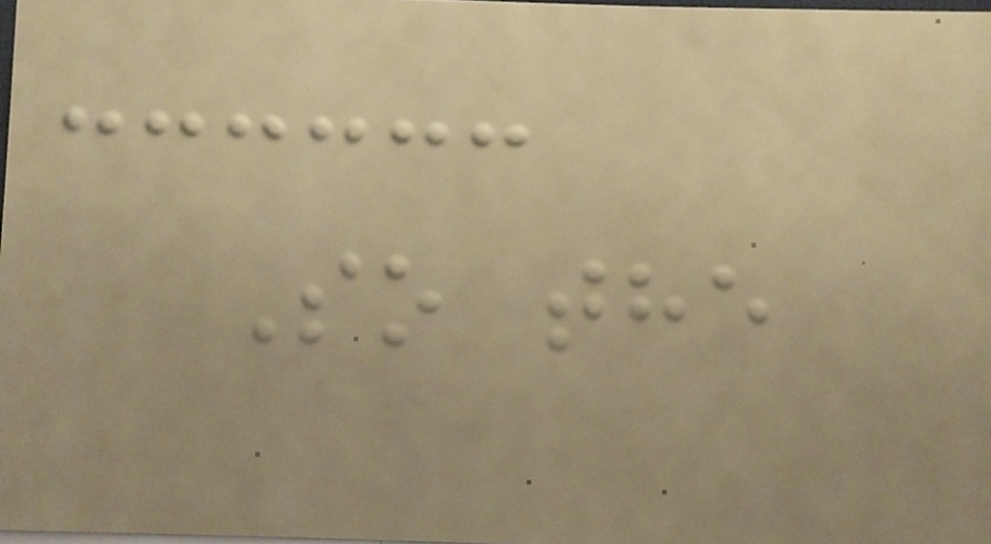So the
